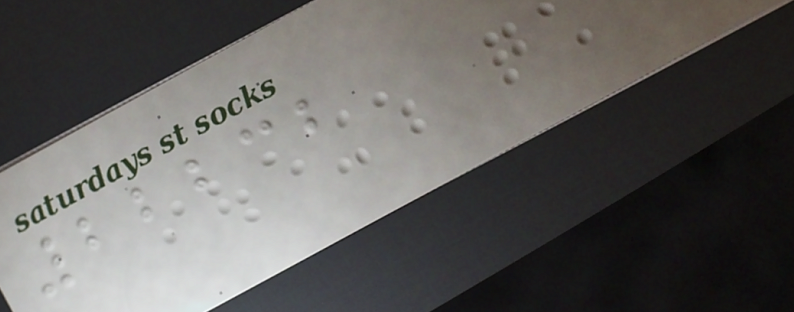22232
